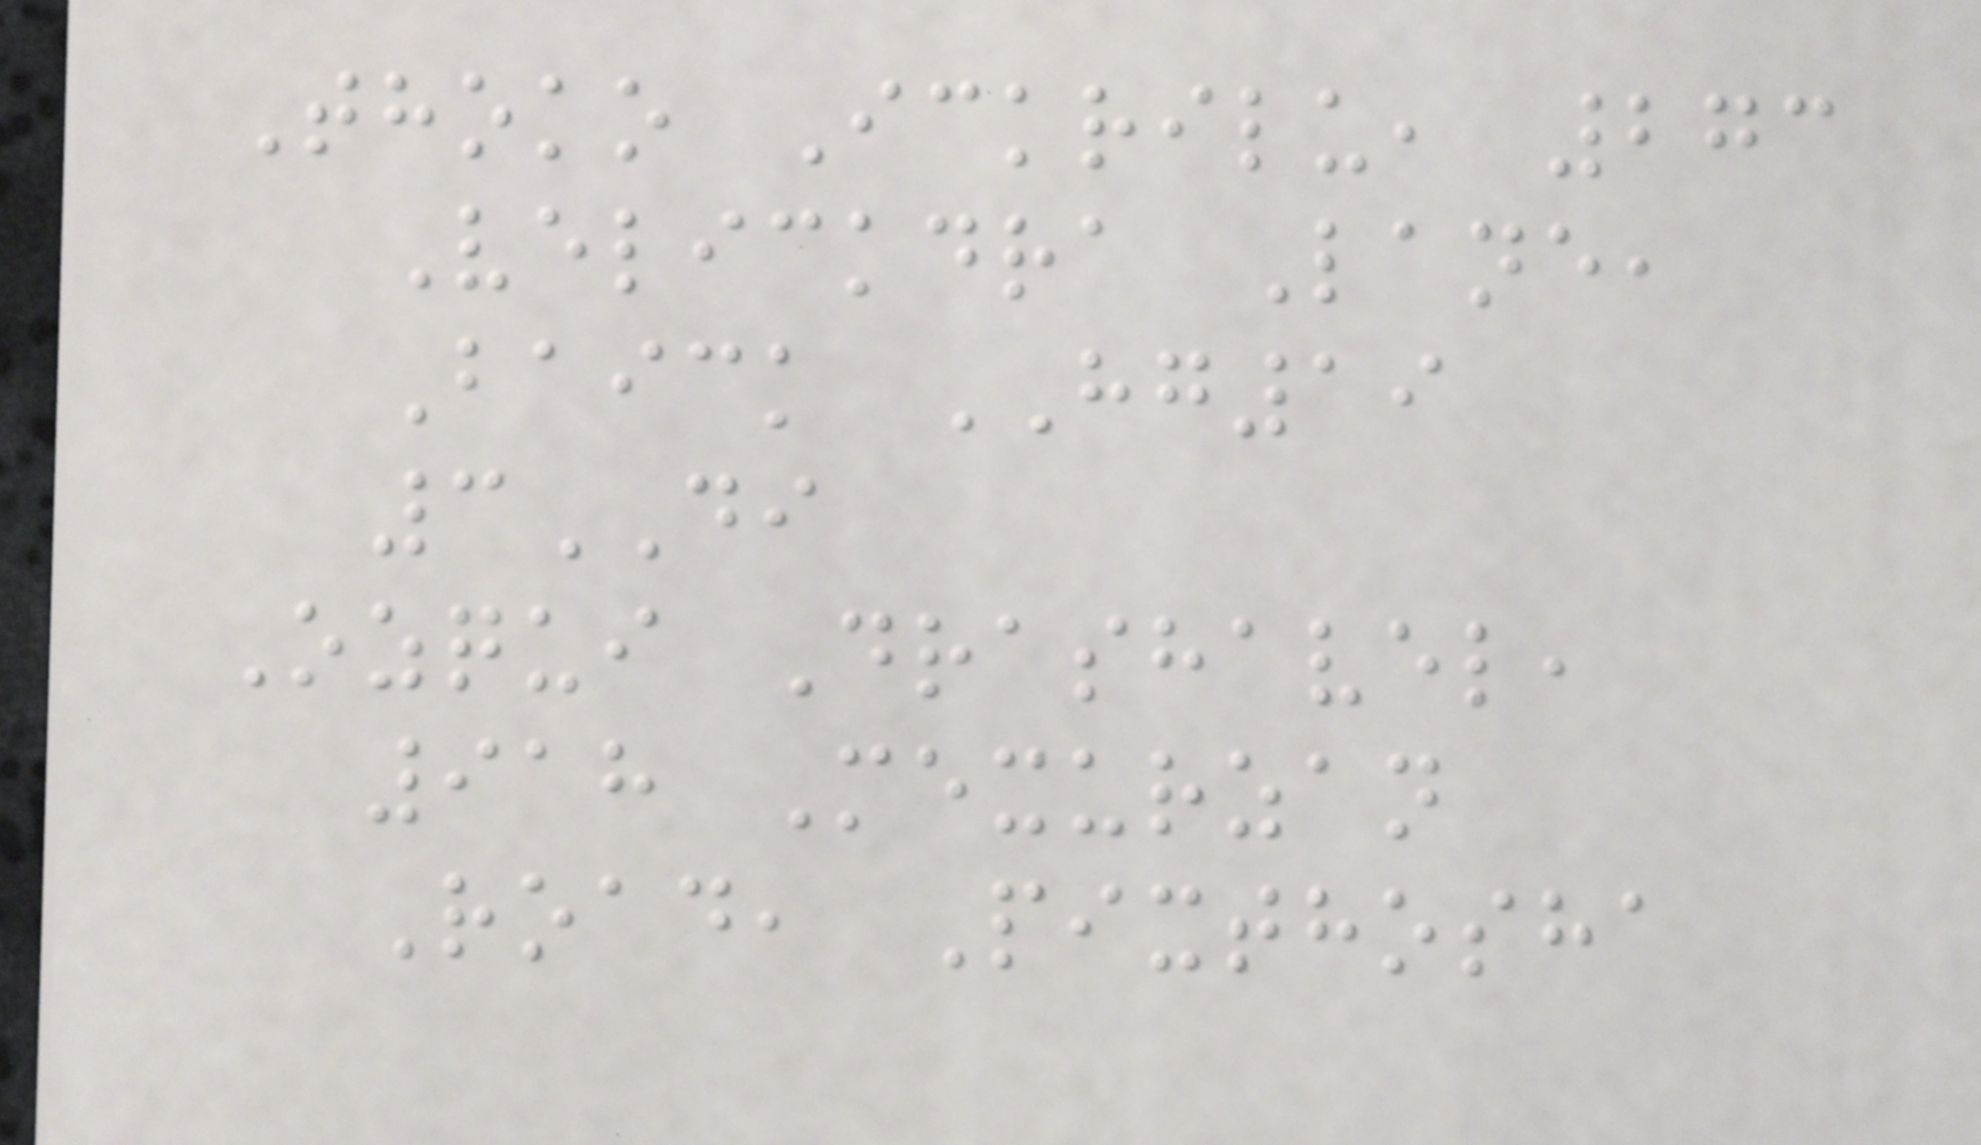Thoko Ickrilu, 273
Velickdra Lane,
Baick HG19
3DI
Ozqui Drashavel,
918 Mexurzan
Road, Pixthosha
